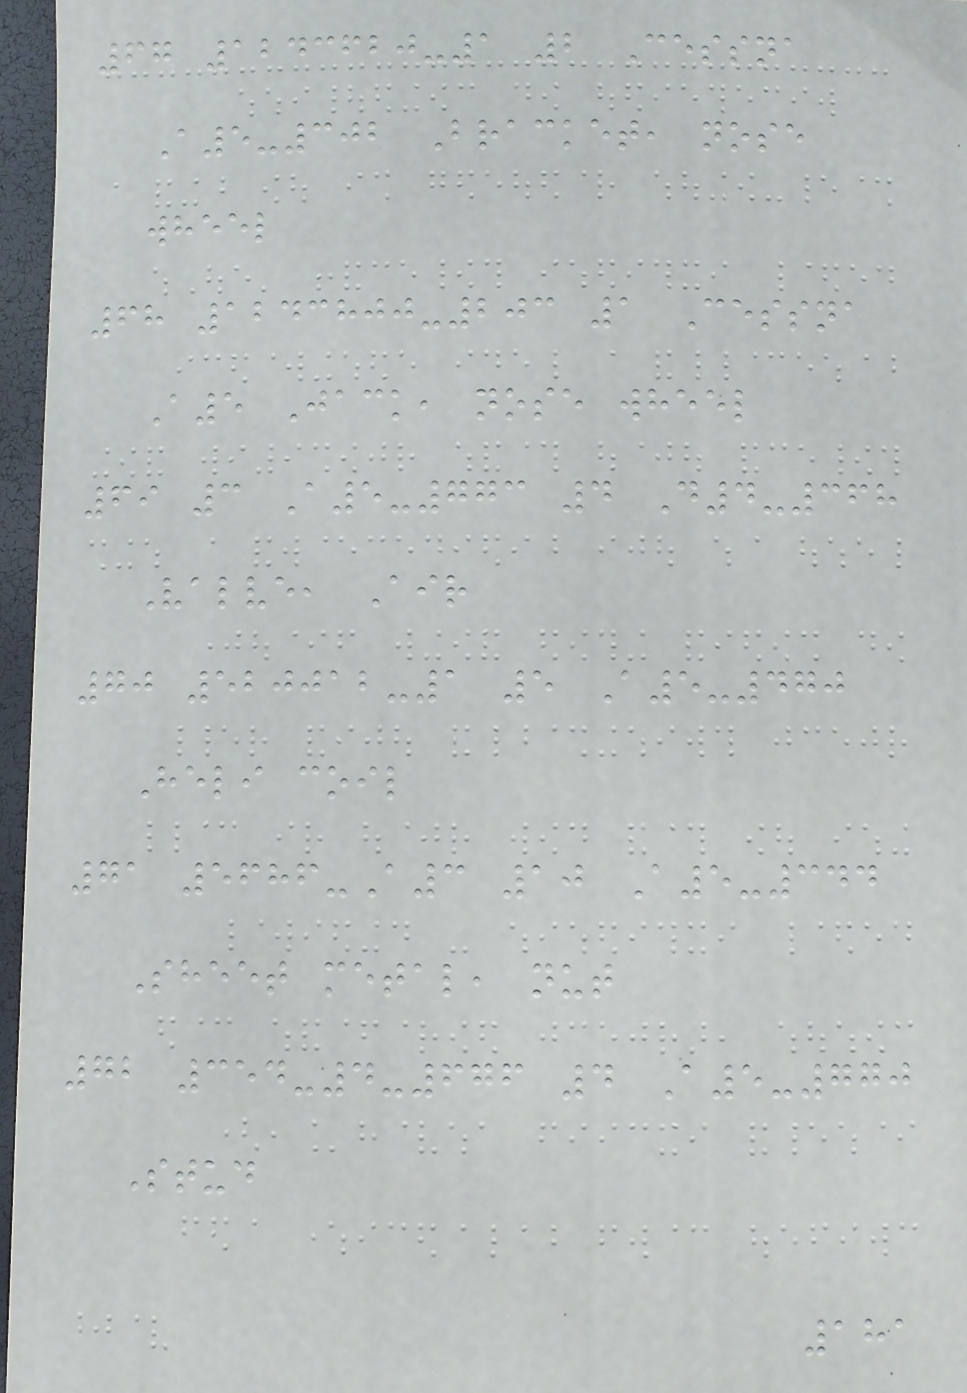67 1243620-1 2 Cessna
A5-302 Bracket, nose
wheel
68 1243800-203 1 Cessna
A5 Jack, nose wheel
69 3 A5-773 4 D4-368
Valve, Air
70 520012-1 5 A5-470
Heli coil
71 5686-A3 10 A5-344
Sheet metal, nut
72 354-4-676 4 A5-770
Stud
181
